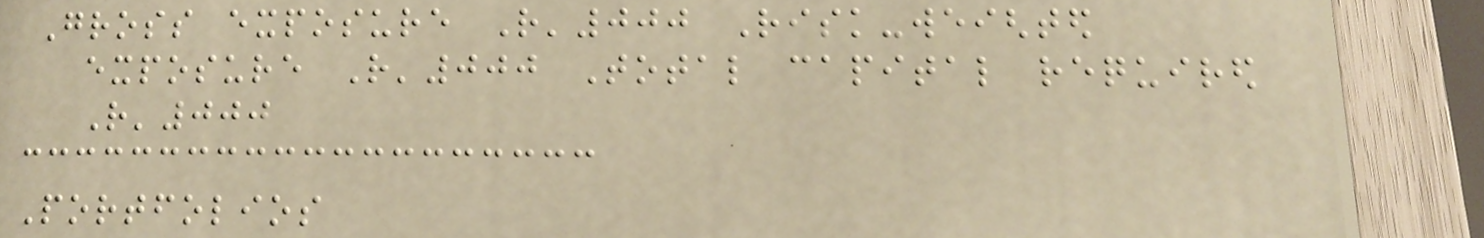Gross exposure R'000 Risk-weighted
exposure R'000 Total capital required
R'000
Portfolios
